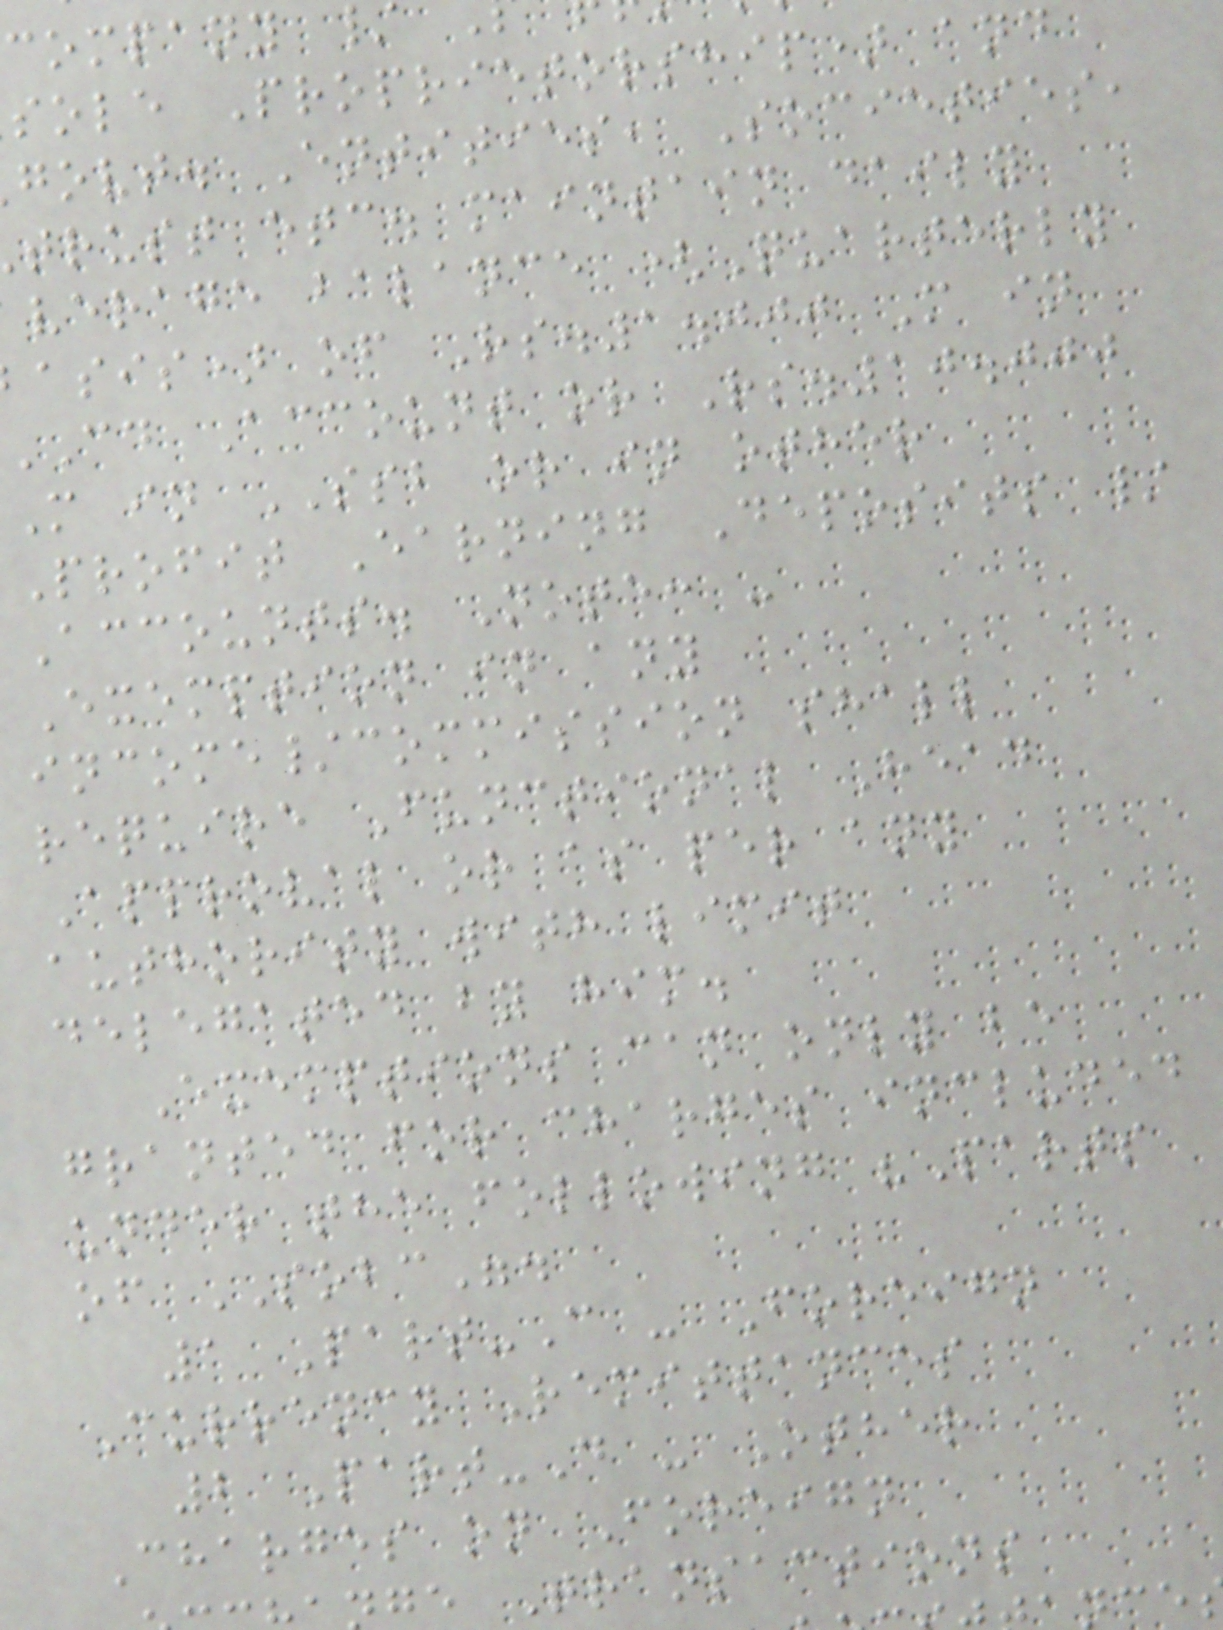company
sole Proprietorship) and
govt. Entities, Societies,
trust etc. maintain daily
verage balance (Quarterly
asis) of Rs.1.000 M in
CD Account or Rs.10.000
M in SSB or in other
Profit Earning Deposits /
Accounts. Note: -
Exemption in any
income/commission shall
require Functional Head
Approval or as per any
authority with limit
delegated by him.
Exemptions can only be
granted for charges included
under the following "Parts
of SOBC".
1 Part-C - Foreign
Currency Remittances
2 Part-D - Other
Charges on Foreign
ge Transactions
